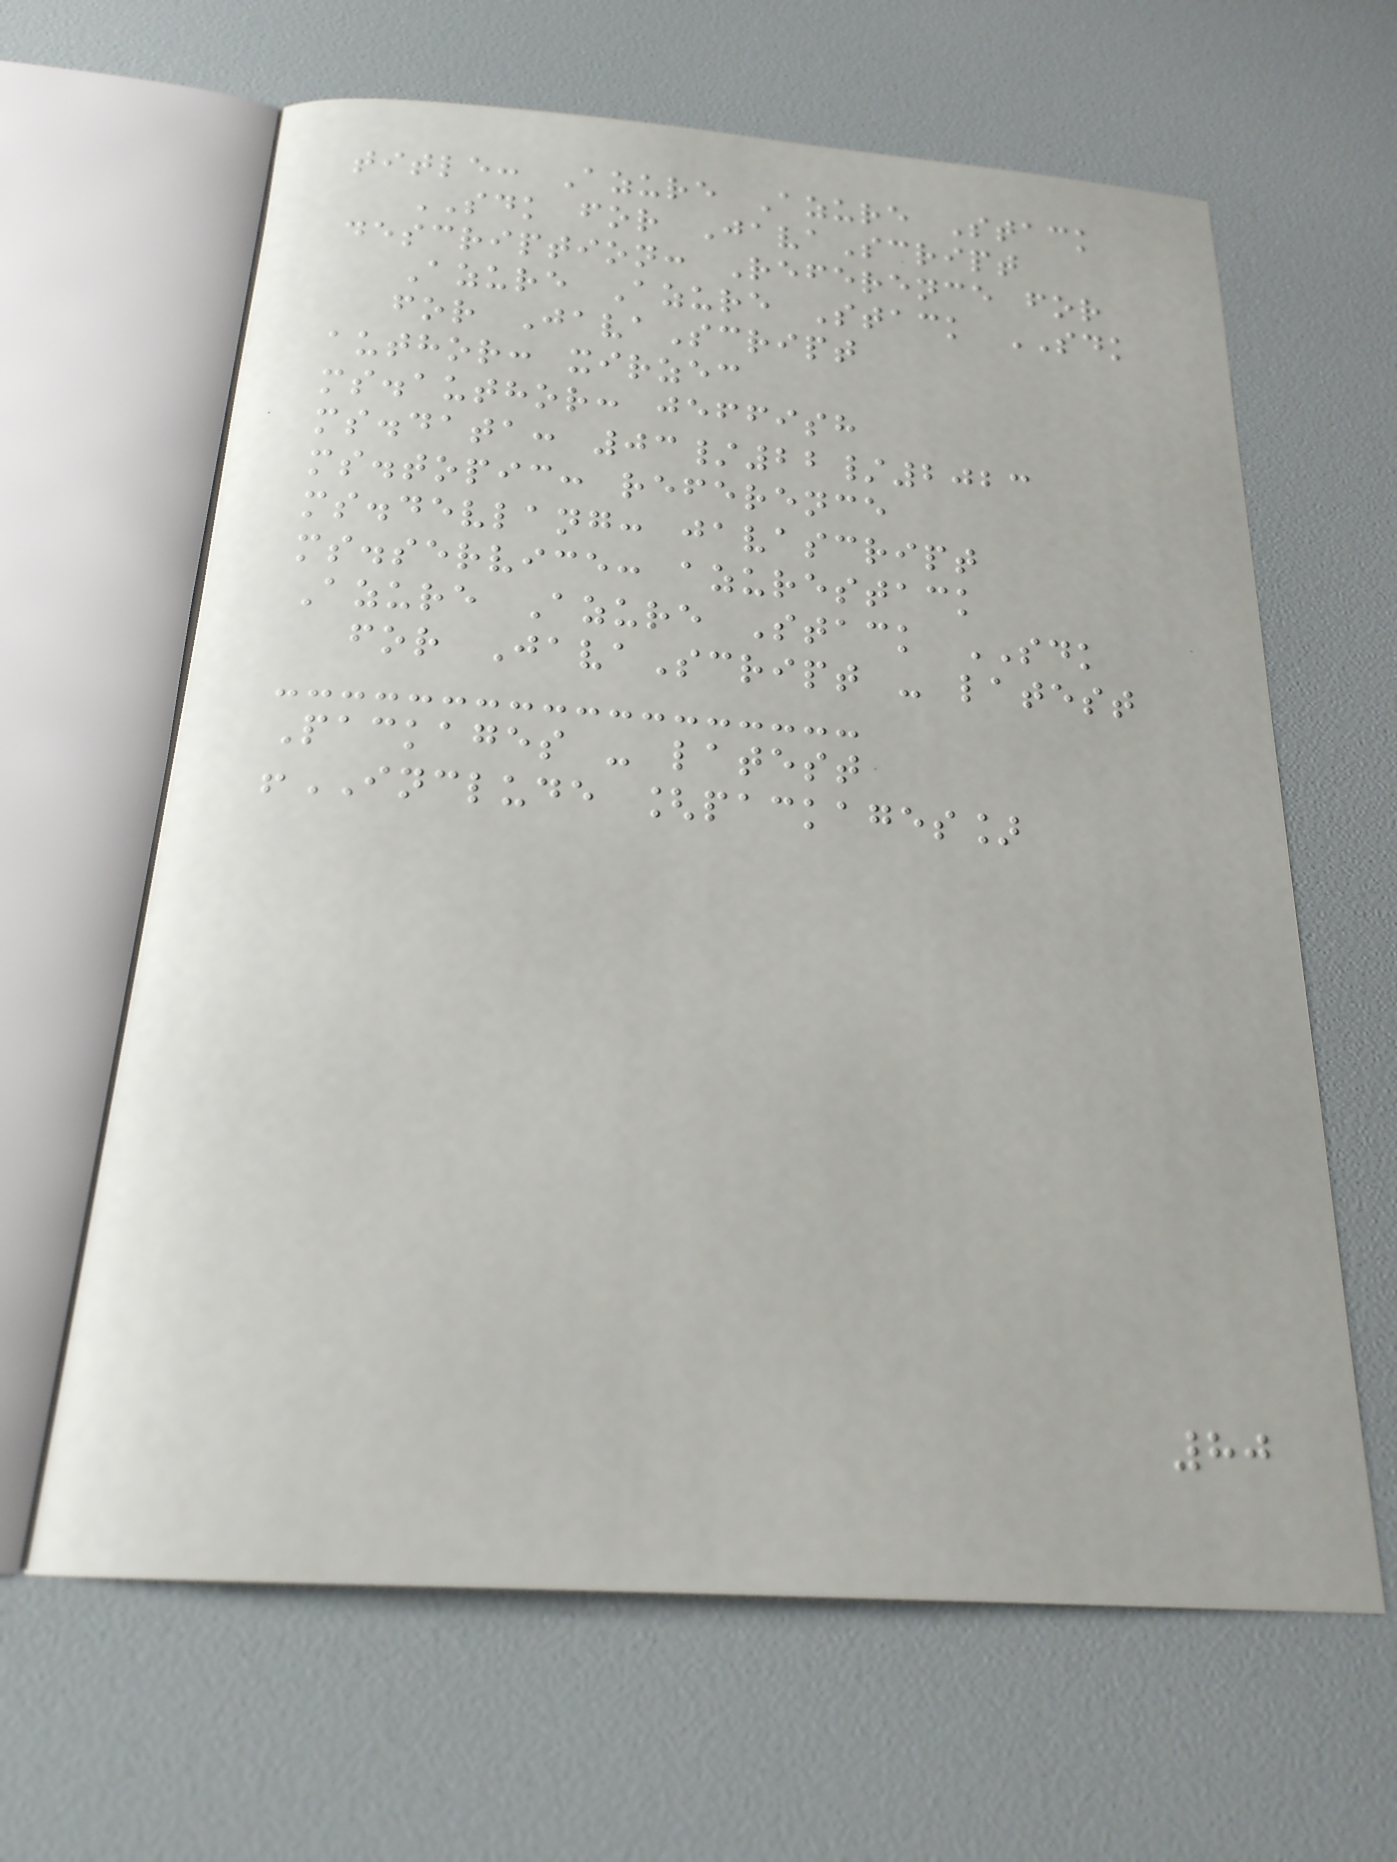title: Azure Azure Stack
SDK for JavaScript
description: Reference for
Azure Azure Stack SDK
for JavaScript
author: xirzec
ms.author: jeffish
ms.data: 03/22/2023
ms.topic: reference
ms.devlang: javascript
ms.service: azurestack
Azure Azure Stack SDK
for JavaScript - latest
Packages - latest
!INCLUDE [packages]
80
